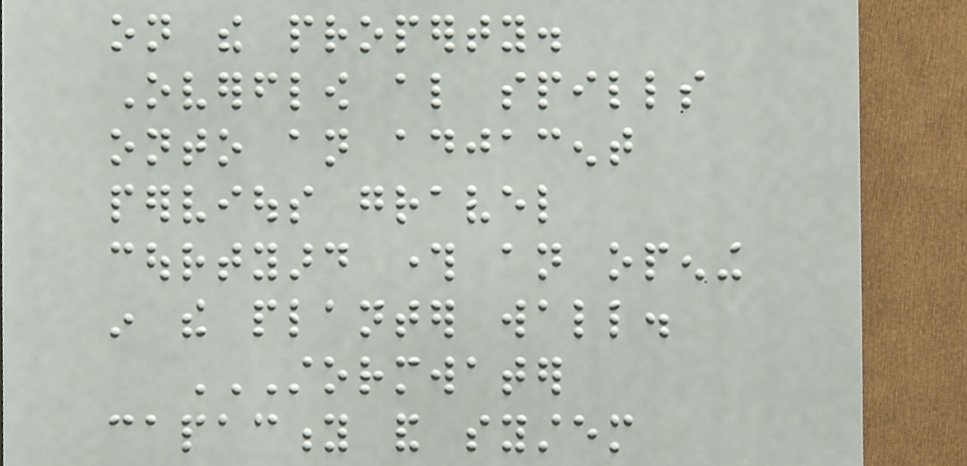on the property.
Overflow also spills
onto an adjacent
pervious gravel
courtyard through an opening
in the planter wall.
STORMWATER
CAPACITY AND SYSTEM
